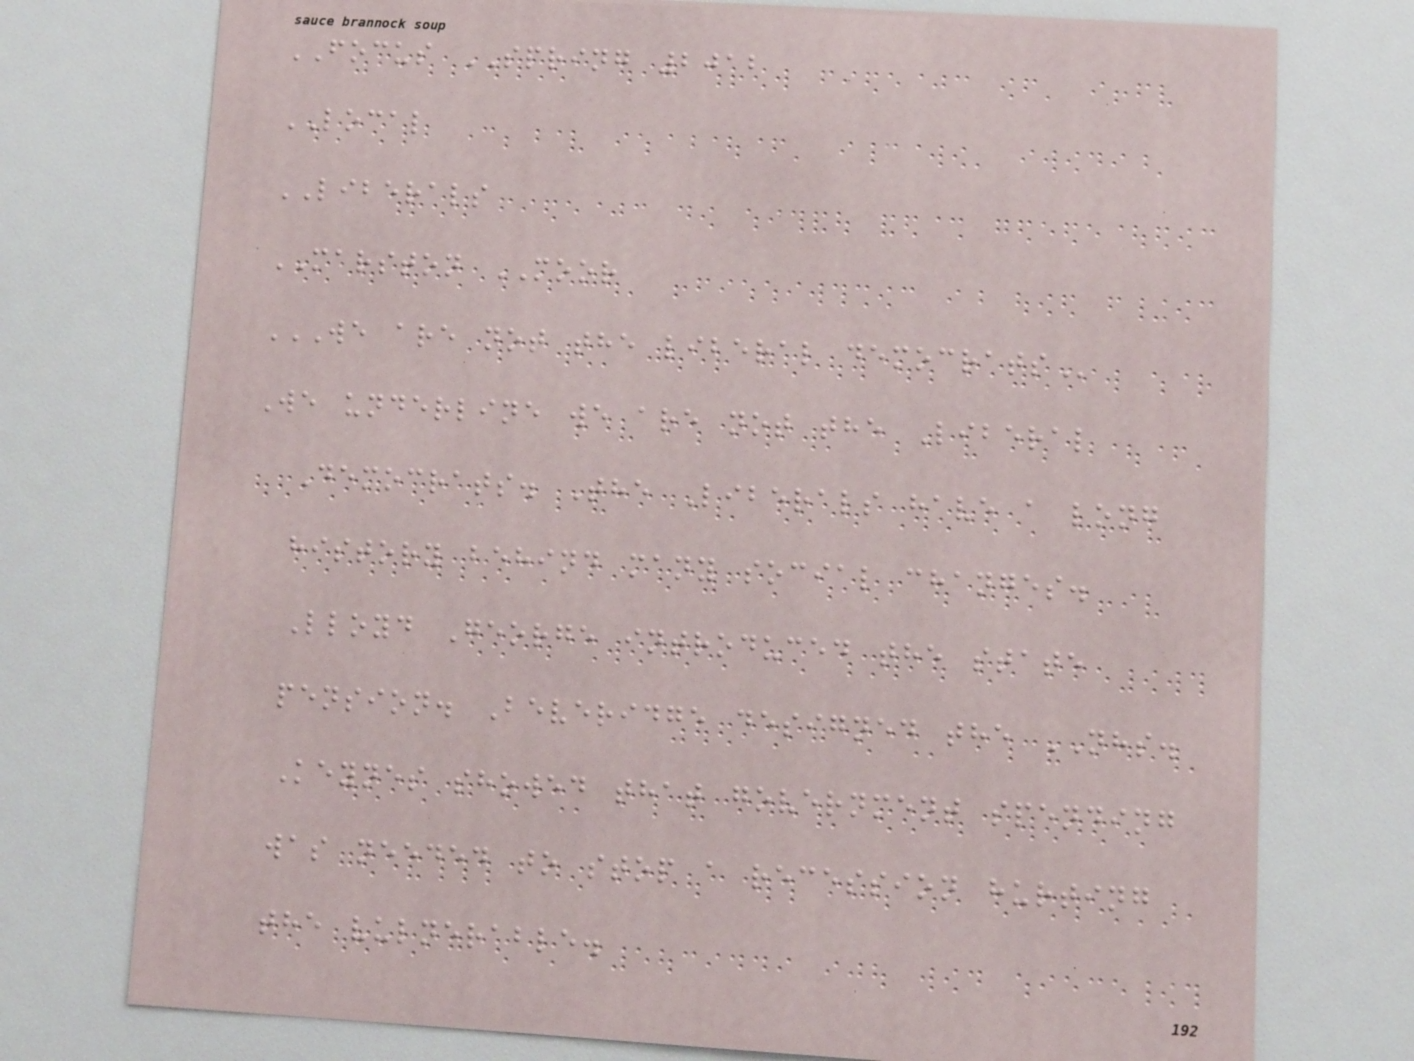FOCUS SPRING 2012
LOCAL
LIBERALS
MARSTON MOOR
WE ARE NOT THE LIBERAL DEMOCRATS
We underline we are not the Liberal
Democrats. The Liberals have a long
history behind many social changes.
Lloyd George introduced the state
pension. Beveridge designed the NHS.
Keynes showed that government spending
was needed to stop a recession hurting
the vulnerable.
